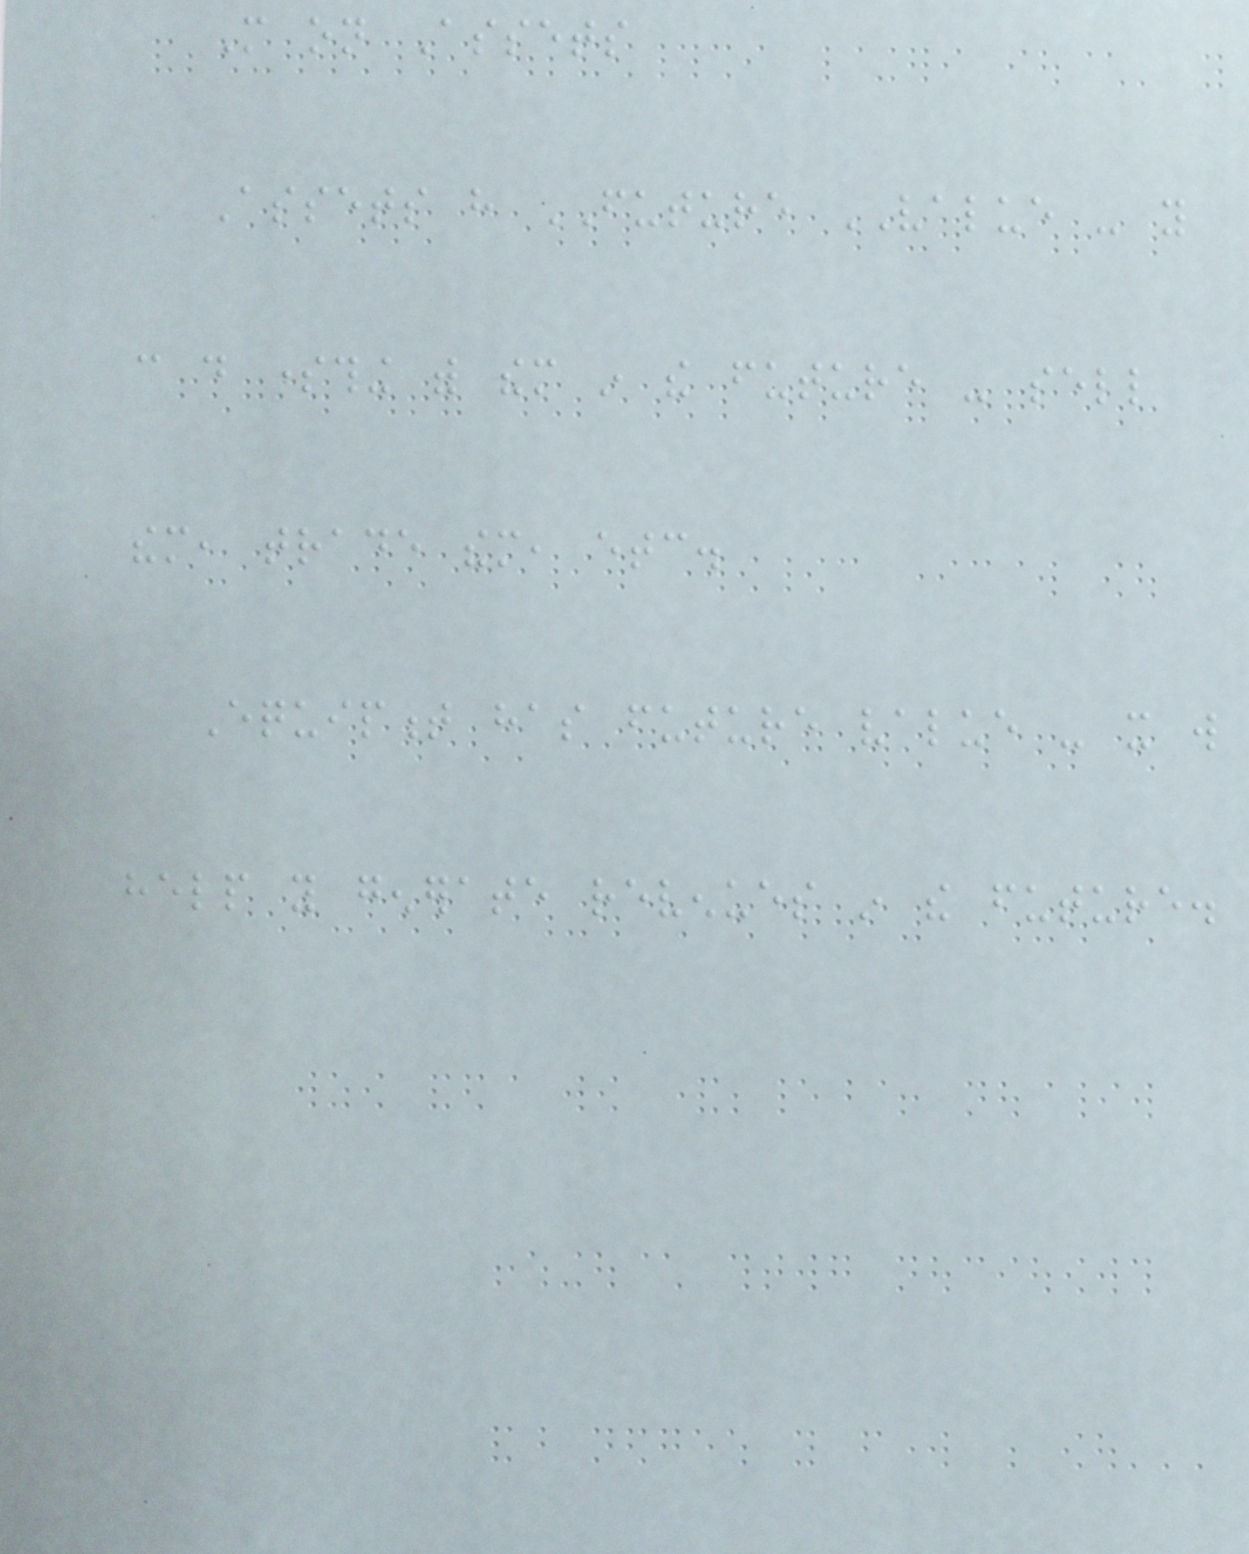More on Assets
Assets have FUTURE VALUE - you
can do something with them in the future - sell
them, trade them, etc.
Equipment has future value - it will
help you generate revenues in the future.
